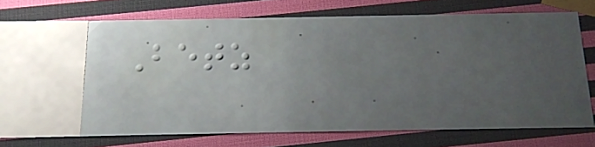Betz
